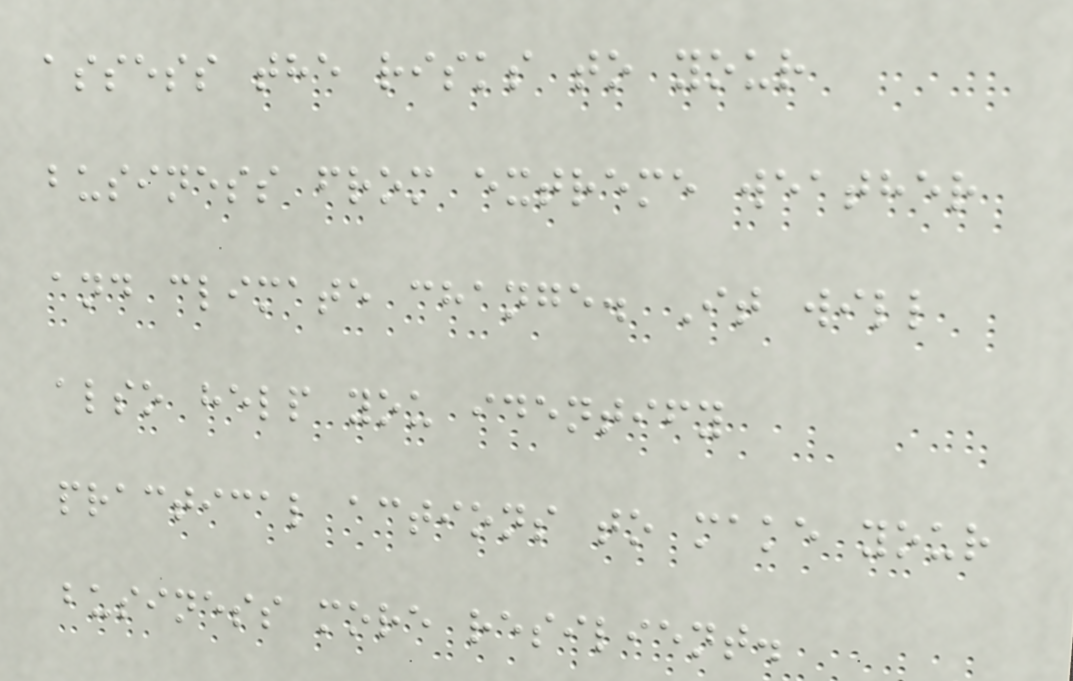assess the risks to your
business from extreme weather
and climate change. It will
also help you identify
practical actions to make your
business more resilient.
